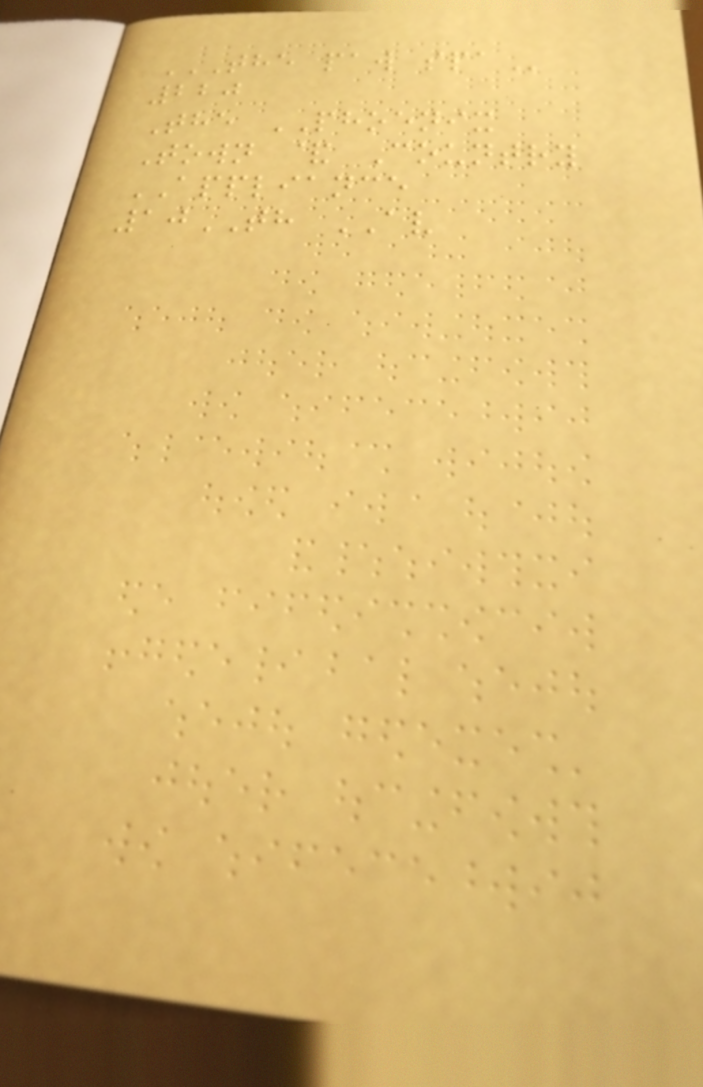THE PAW SPA
220
The PHOENIX
Town & Country
APPLIANCE
10TH AV
